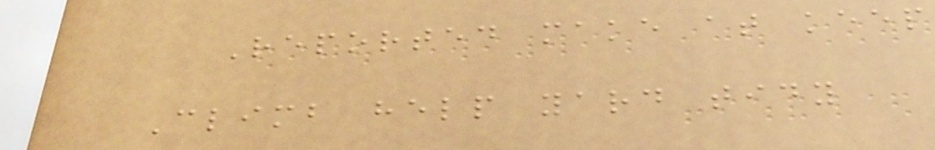Reported make at keep
Climb help yard tidy
